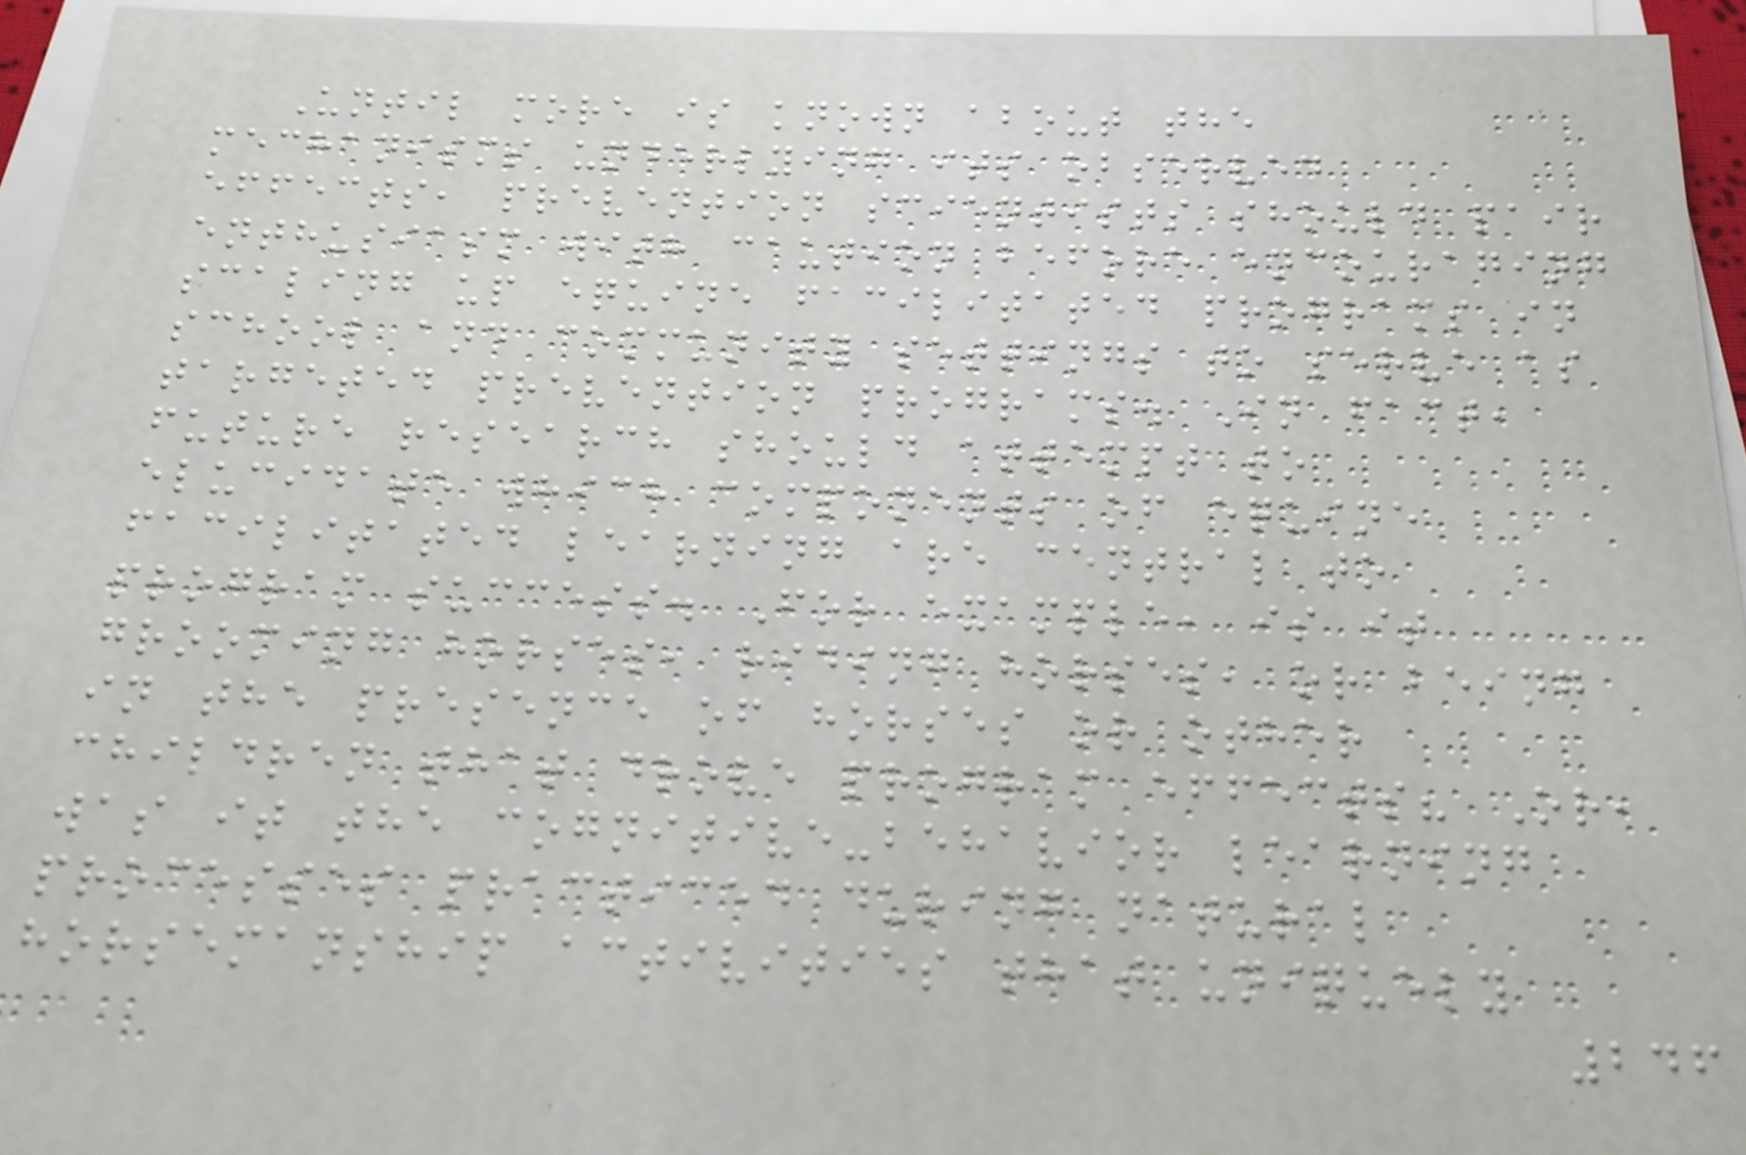Until more is known about the
mechanisms underlying its observed
effects, prevention scientists should pair
enthusiasm with caution before encouraging
scaling up equine facilitated programs in
school and community settings to serve as
targeted prevention programs. In fact,
future research should attempt to
elucidate which components of equine
facilitated learning are central to
program success. For example, is it
grooming horses, riding horses, or being
in the presence of horses or other
children that drove program effects? Or,
was it the cognitive-behavior learning
processes practiced during natural
horsemanship activities that uniquely
246
